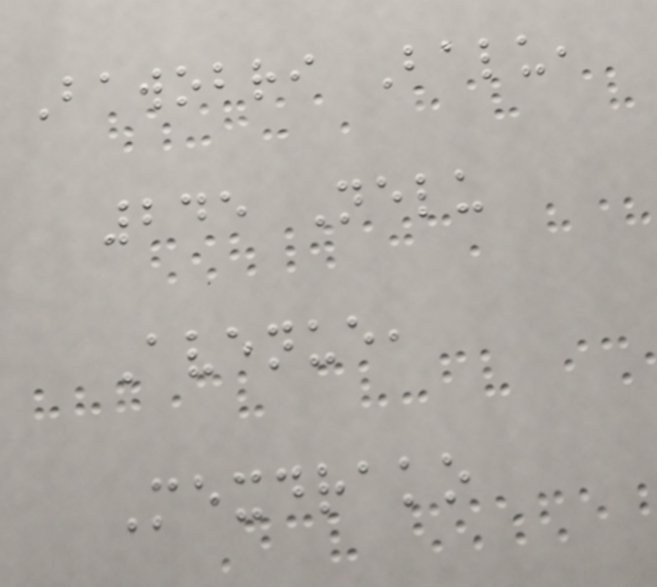Bawobri Balu,
245 Nelu
Avenue,
Mexdrako
